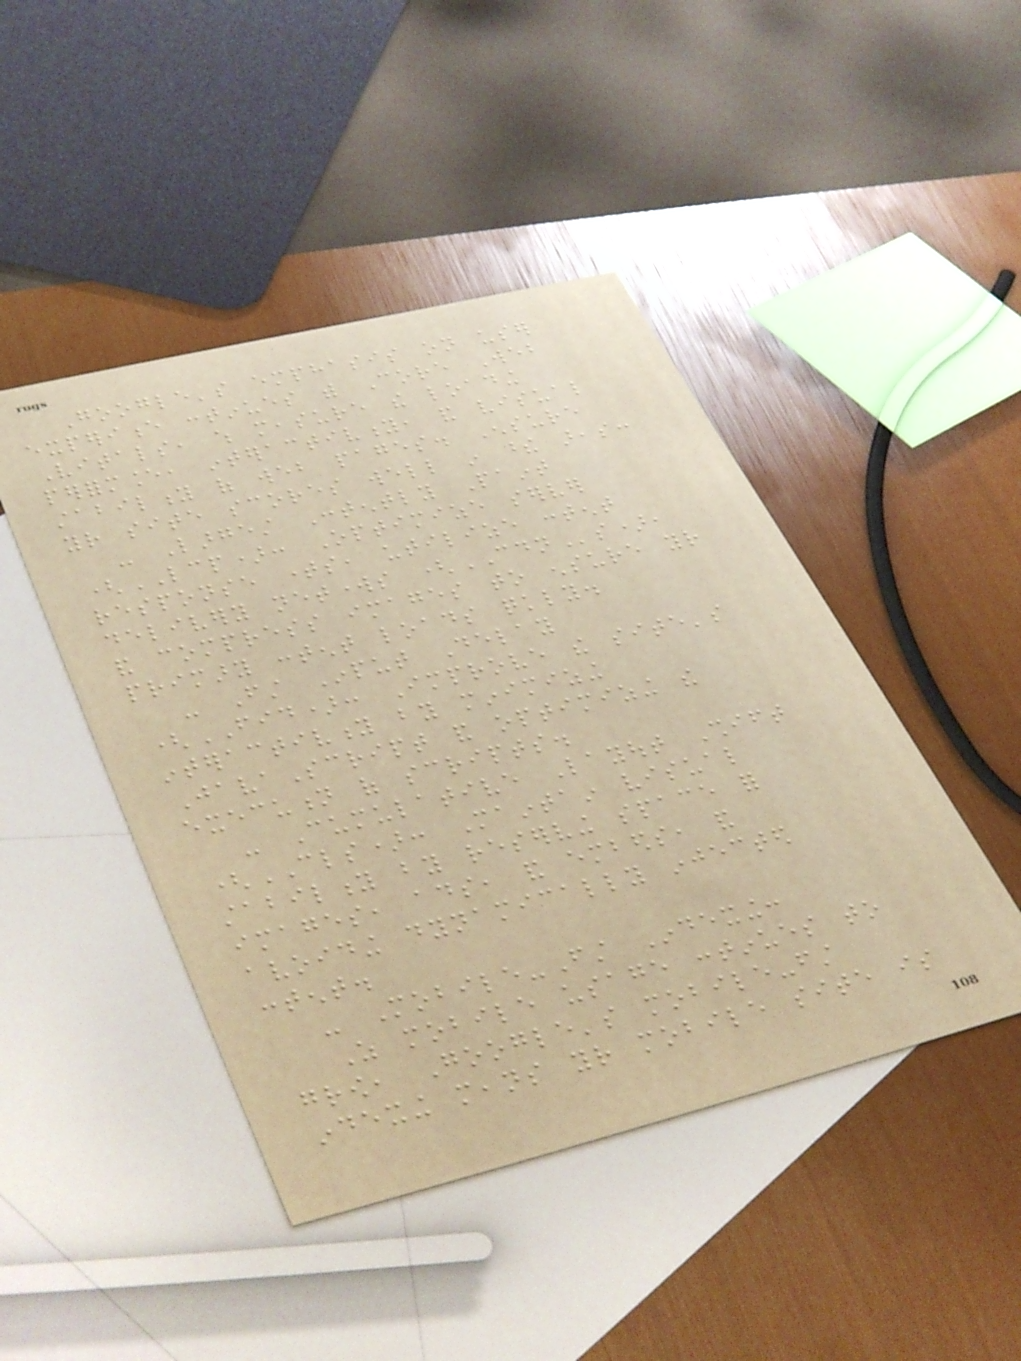Google's emphasis on user
experience continues with Core Web
Vitals, which measure the loading
performance, interactivity, and visual
stability of web pages. Ensure
your site scores well in these areas:
- Largest Contently Paint
(LCP): Optimize server
response times, utilize content
delivery networks (CDNs),
and compress images to ensure your
primary content loads quickly.
- First Input Delay
(FID): Improve the site's
interactivity by minimizing
JavaScript and optimizing the
execution of scripts.
- Cumulative Layout Shift
(CLS): Maintain visual
stability by reserving space for
images, ads, and embeds, and
avoiding dynamically injected
content.
- Mobile-First Indexing:
As mobile usage continues to
grow, Google's mobile-first
indexing means your mobile site is
